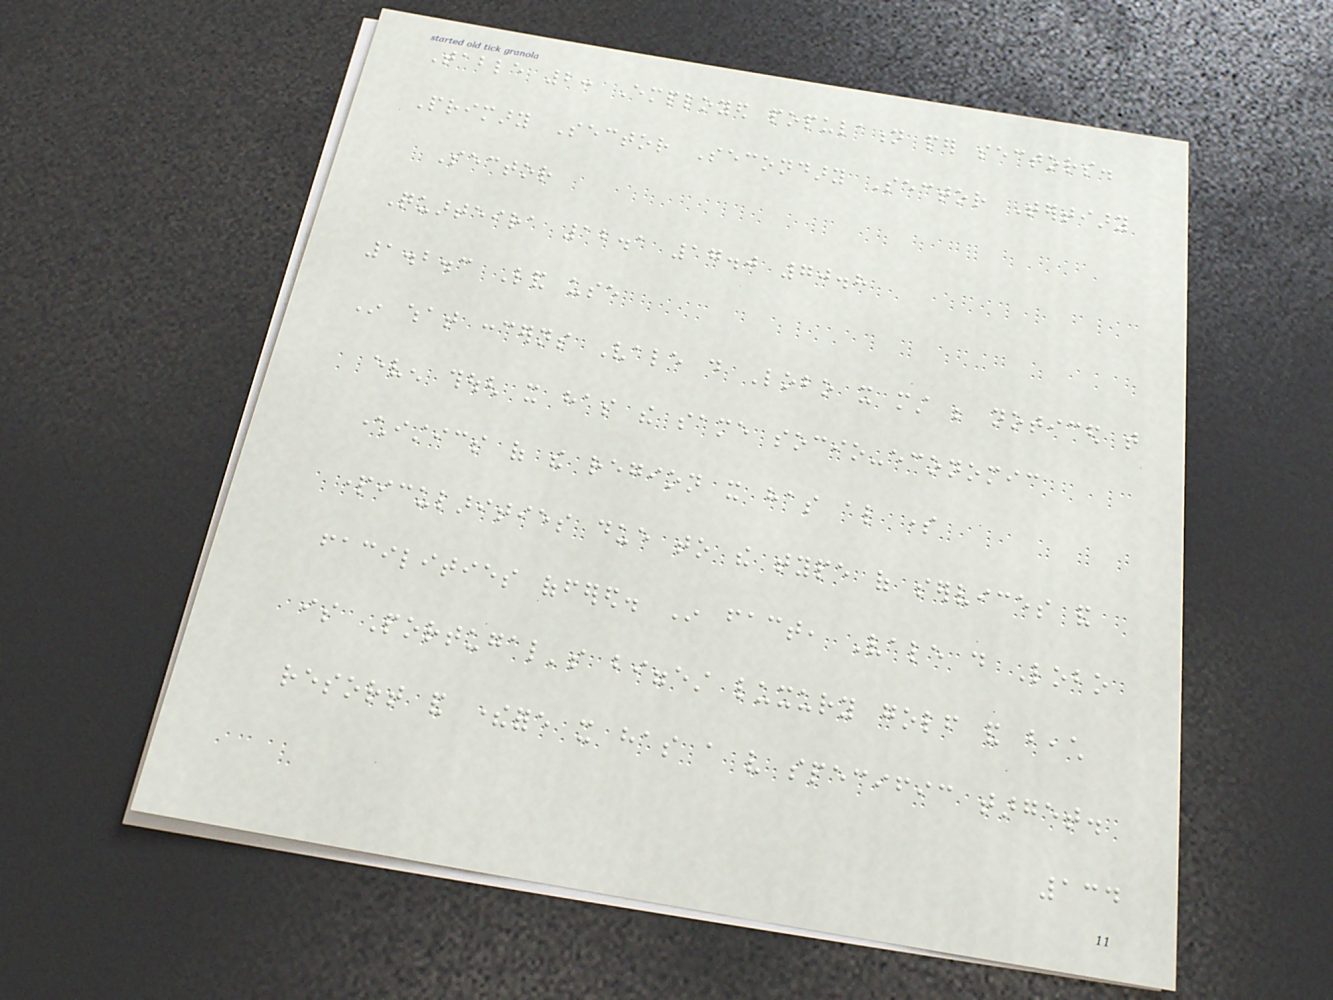Table 2: Employed population per sectors.
Primary Sector Secondary Sector Tertiary
Sector
Quarteira 12.1 17.0 70.8
1.2.3 Land use
In what concerns Vale do Lobo it must be noticed that
even though it has the same socio-economic
characteristics of the region it has also some
particularities due to the type of services and
facilities offered. In fact, Vale do Lobo
is Portugal's biggest luxury golf and beach
resort and therefore it has a very specific target.
134
